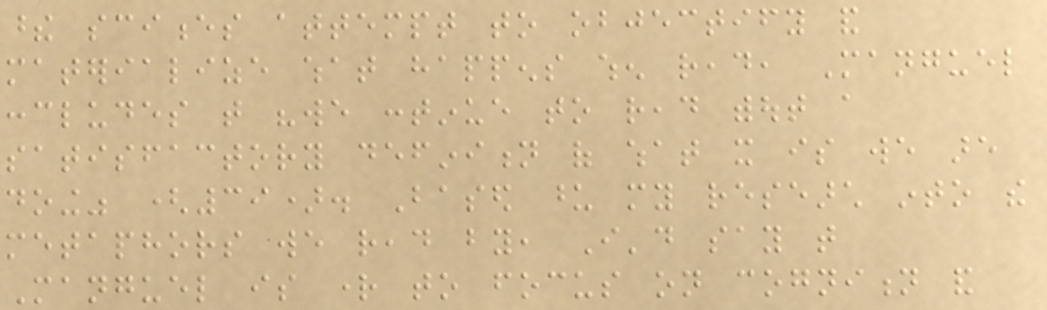these sciences attempt to objectify and
materialize what happens when read, Manguel
concludes that "we continue to read without a
satisfactory definition of what it is we are
doing" (39). Based upon my research into the
metaphors we read by, I'd say that
Manguel is right to focus on cognition and
